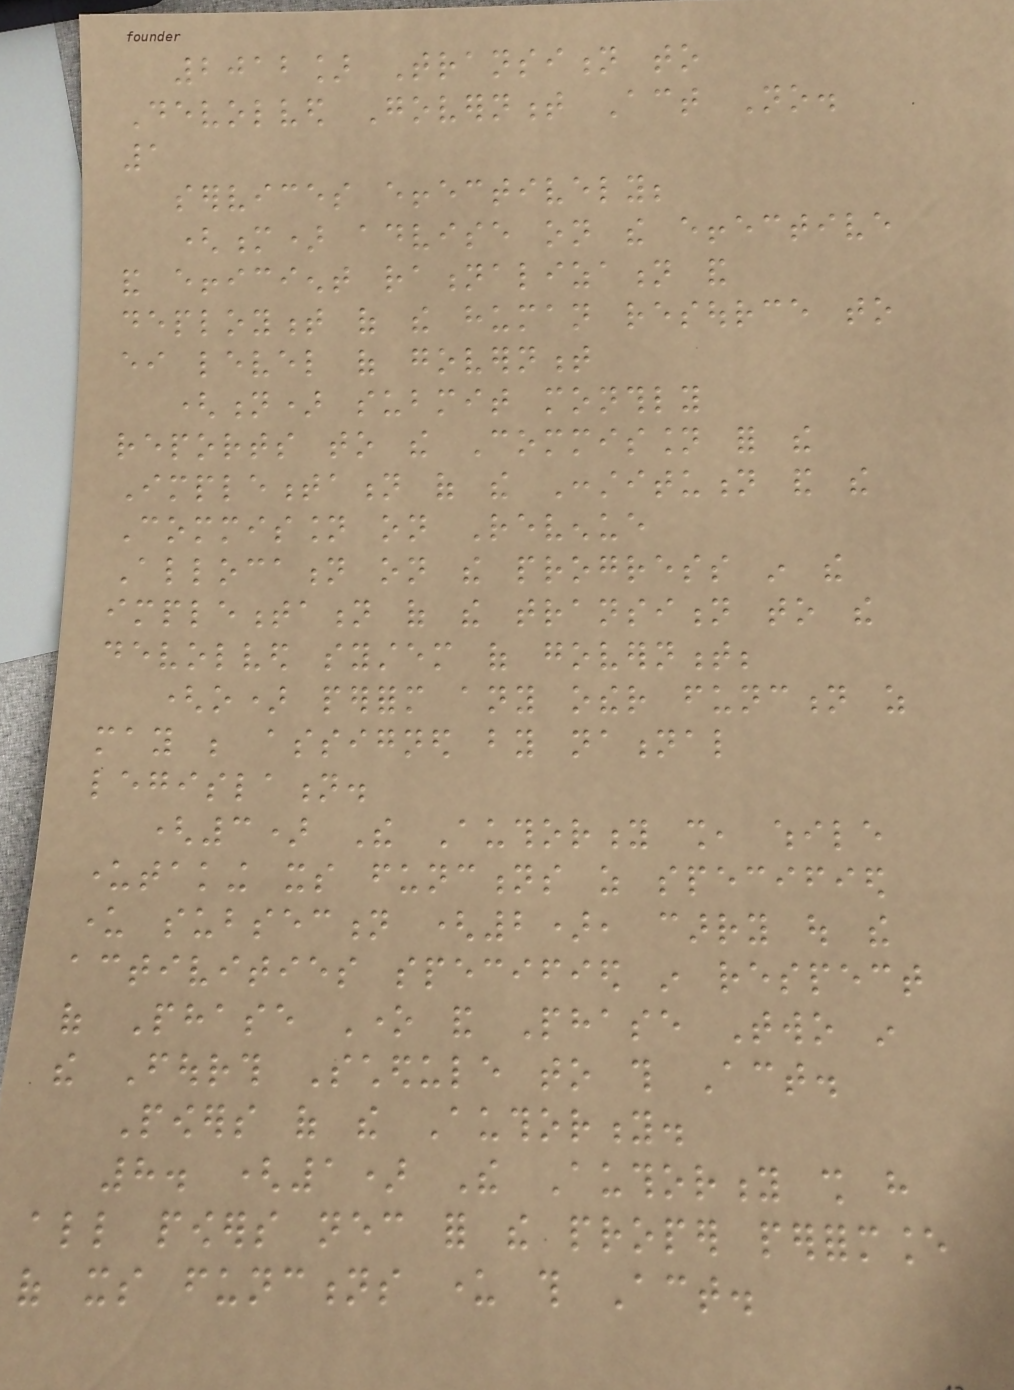2012] Transition to
Devolved Government Act No.
1
services effectively;
(m) advise on the effective
and efficient rationalization and
deployment of the human resource to
either level of government
(n) submit monthly
reports to the Commission for the
Implementation of the Constitution and the
Commission on Revenue
Allocation on the progress in the
implementation of the transition to the
devolved system of government;
(o) perform any other function as
may be assigned by national
legislation.
(3) The Authority shall, while
undertaking its functions as specified
under subsection (2), carry out the
activities specified in respect
of Phase One and Phase Two in
the Fourth Schedule to this Act.
Powers of the Authority.
8. (1) The Authority shall have
all powers necessary for the proper performance
of its functions under this Act.
